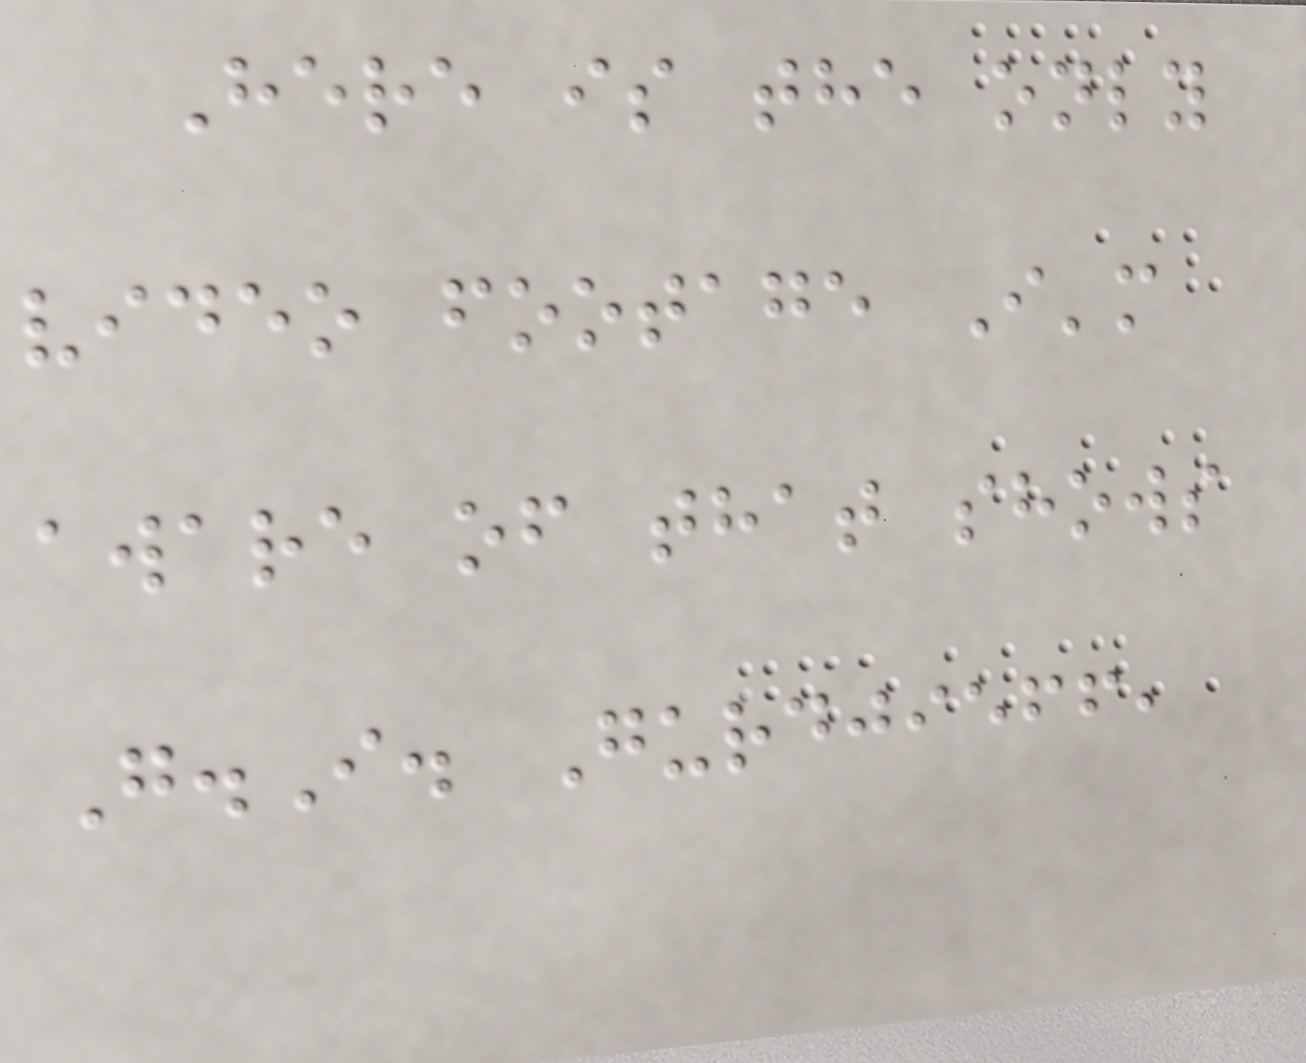Here is the only
video footage I'm
aware of that shows
G.I. Gurdjieff,
